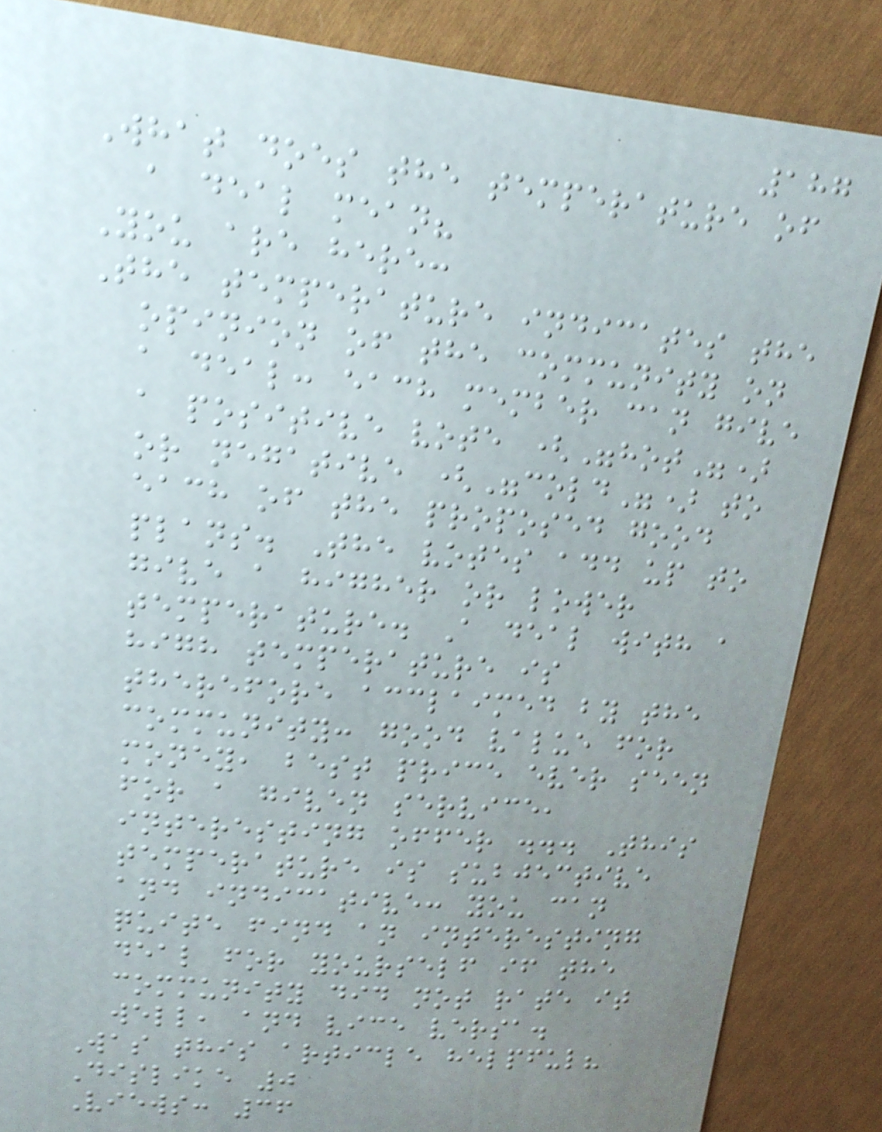187
What does the temperature of
a deal mean?
You are here:
The temperature indicates the
opinion of the community on
a deal: each member can give
a positive vote ("hot")
or negative ("cold") to
each of the proposed good
plans. The votes add up to
give a higher or lower
temperature. A deal with a
high temperature is
therefore acclaimed by the
community: good value for
money, best price ever seen
for a given service,
interesting offer ... This
temperature is subjective
and indicative: you can
quite find an interesting
deal for yourself if the
community did not rate it
well, and vice versa.
Was this article helpful?
Dislike 0
Views: 36
